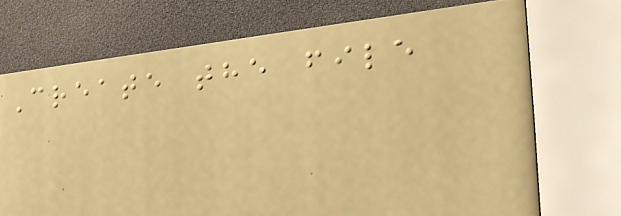Create the file
